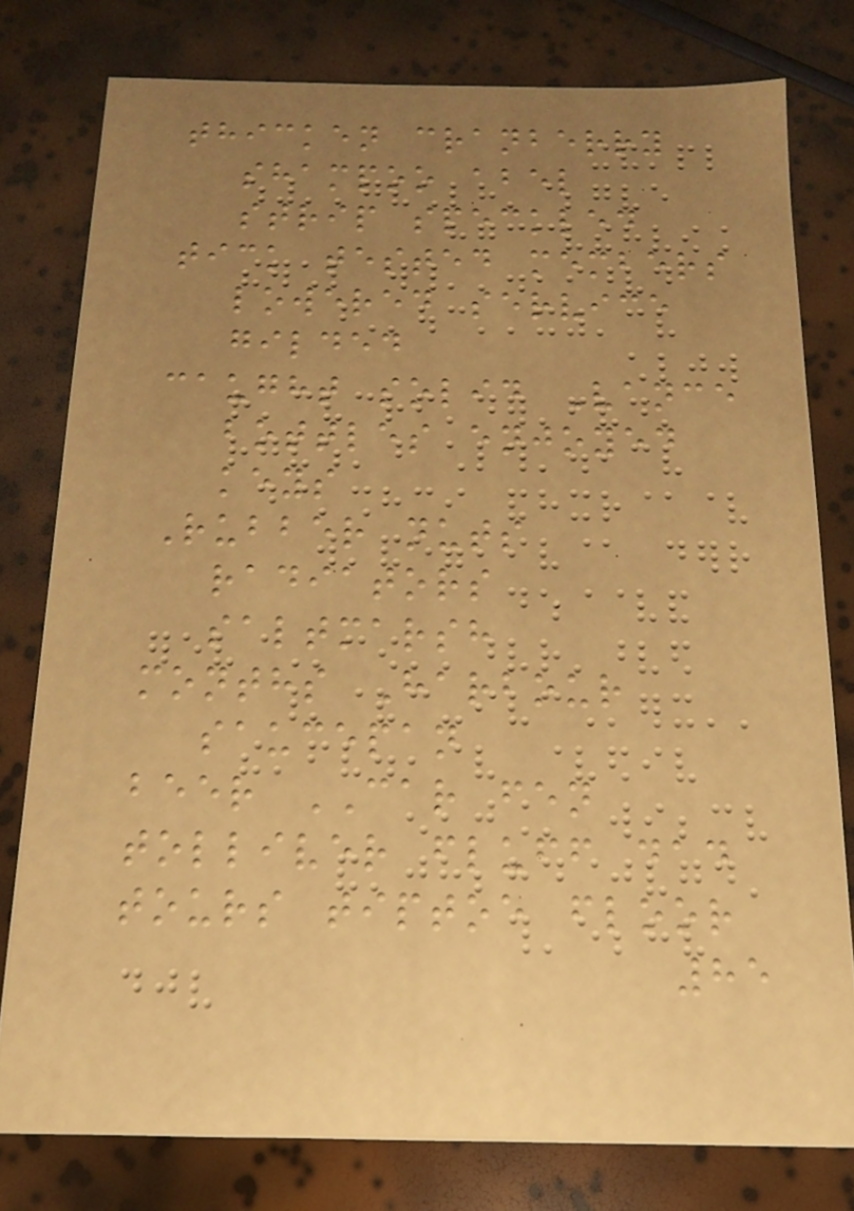thicken cranberry
shampoo abel
strip speckled
tick tested members
lowered service
gilded
caught solid Vance
bottles enjoyed
keys
Rubber nuts
radiators
saltmarsh
months Harbour
saucepan
beer CAR fen
tolliver fluff dad
tours tiptoe floor
85
